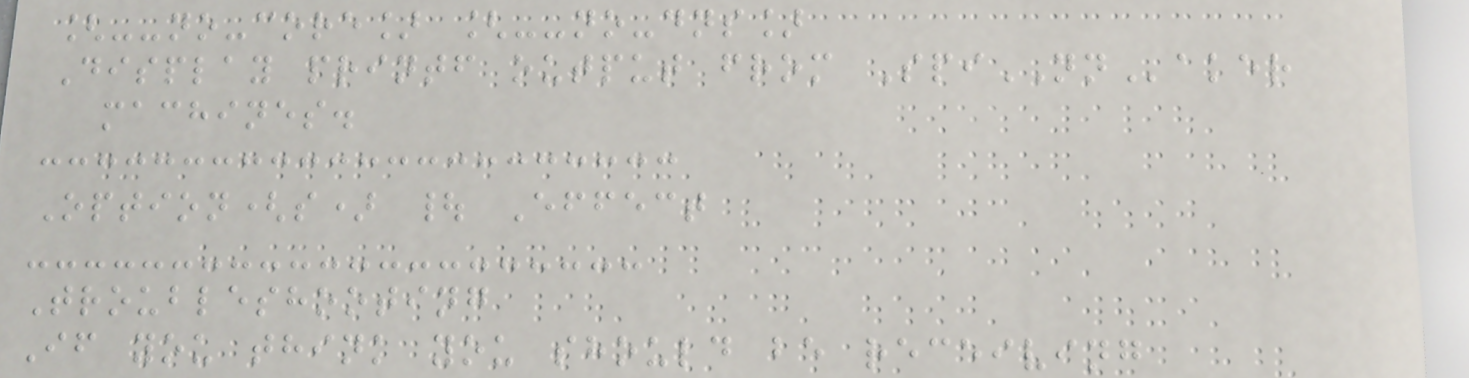[--no-core] [--no-dns]
Display printf output from SpiNNaker
machines.
Option(s) | Effect
Troubleshooting
If you think you should be receiving
